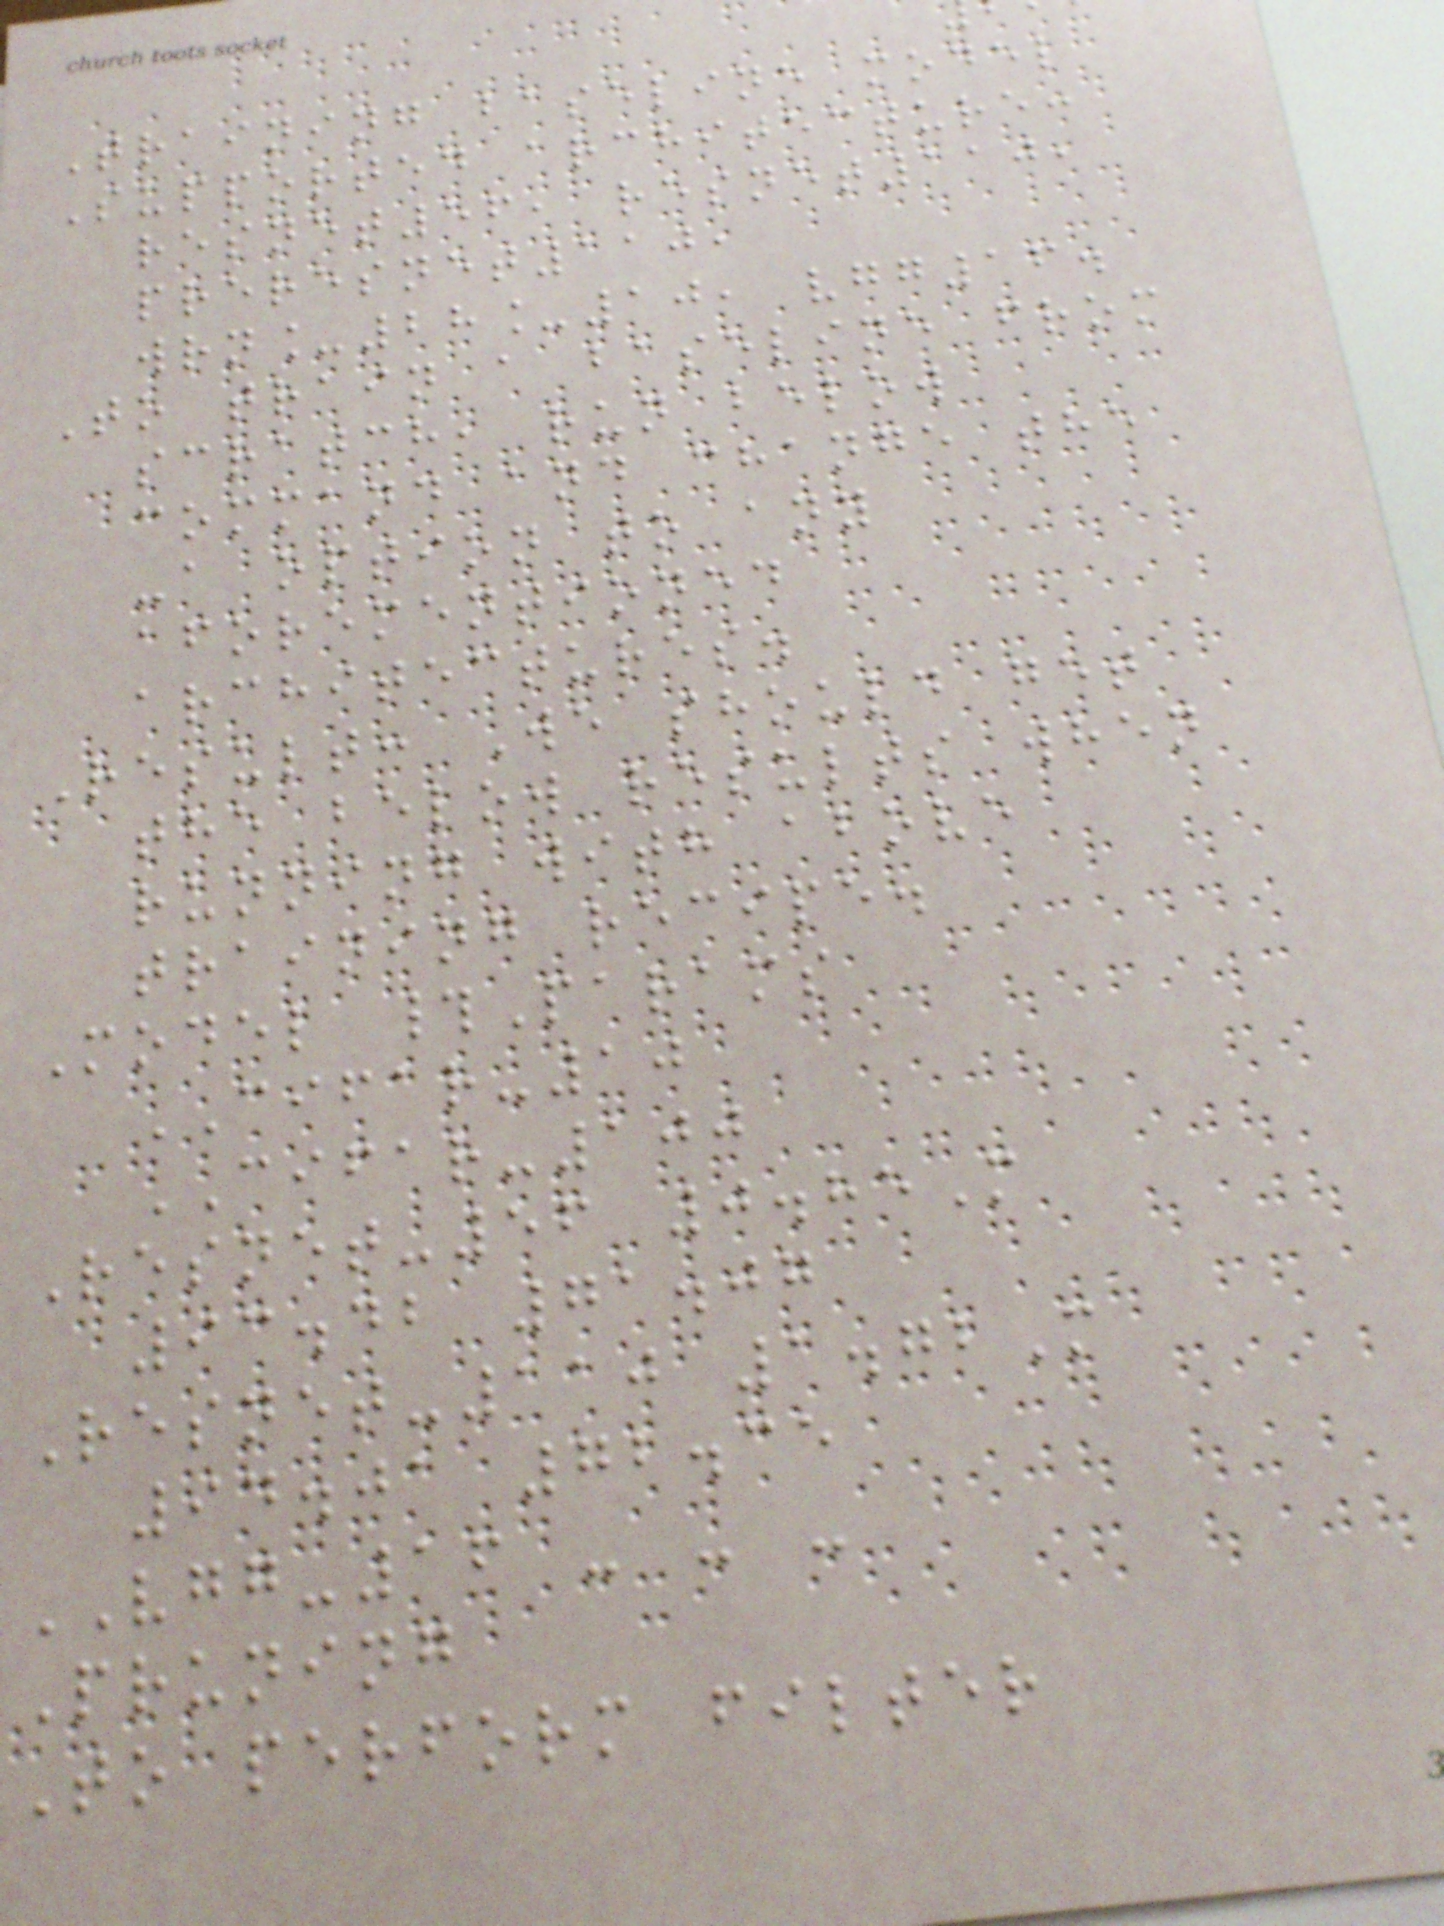Training baseline model
Supported architecture:
resnet56, resnet110,
preresnet110,
wrn_28_10, vgg16.
To train a baseline from
scratch, run below
command and change the
-a option to any
aforementioned
architectures.
Result: We should get
the below results when
running with above
training recipe.
Model #Params
CIFAR-10
CIFAR-100
Resnet-56 0.85M
93.42 71.07
Resnet-110 1.72M
94.01 72.35
VGG-16 - - -
Pruning
To perform filter
